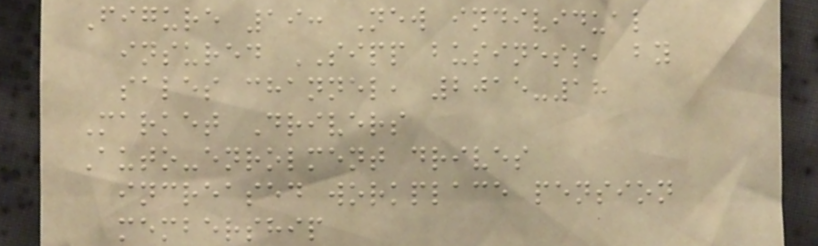Figure 19: New individual
insured SIPP business, by
sales channel, 2015-18
Market Drivers
Auto-enrolment drives
increased workplace pension
membership
